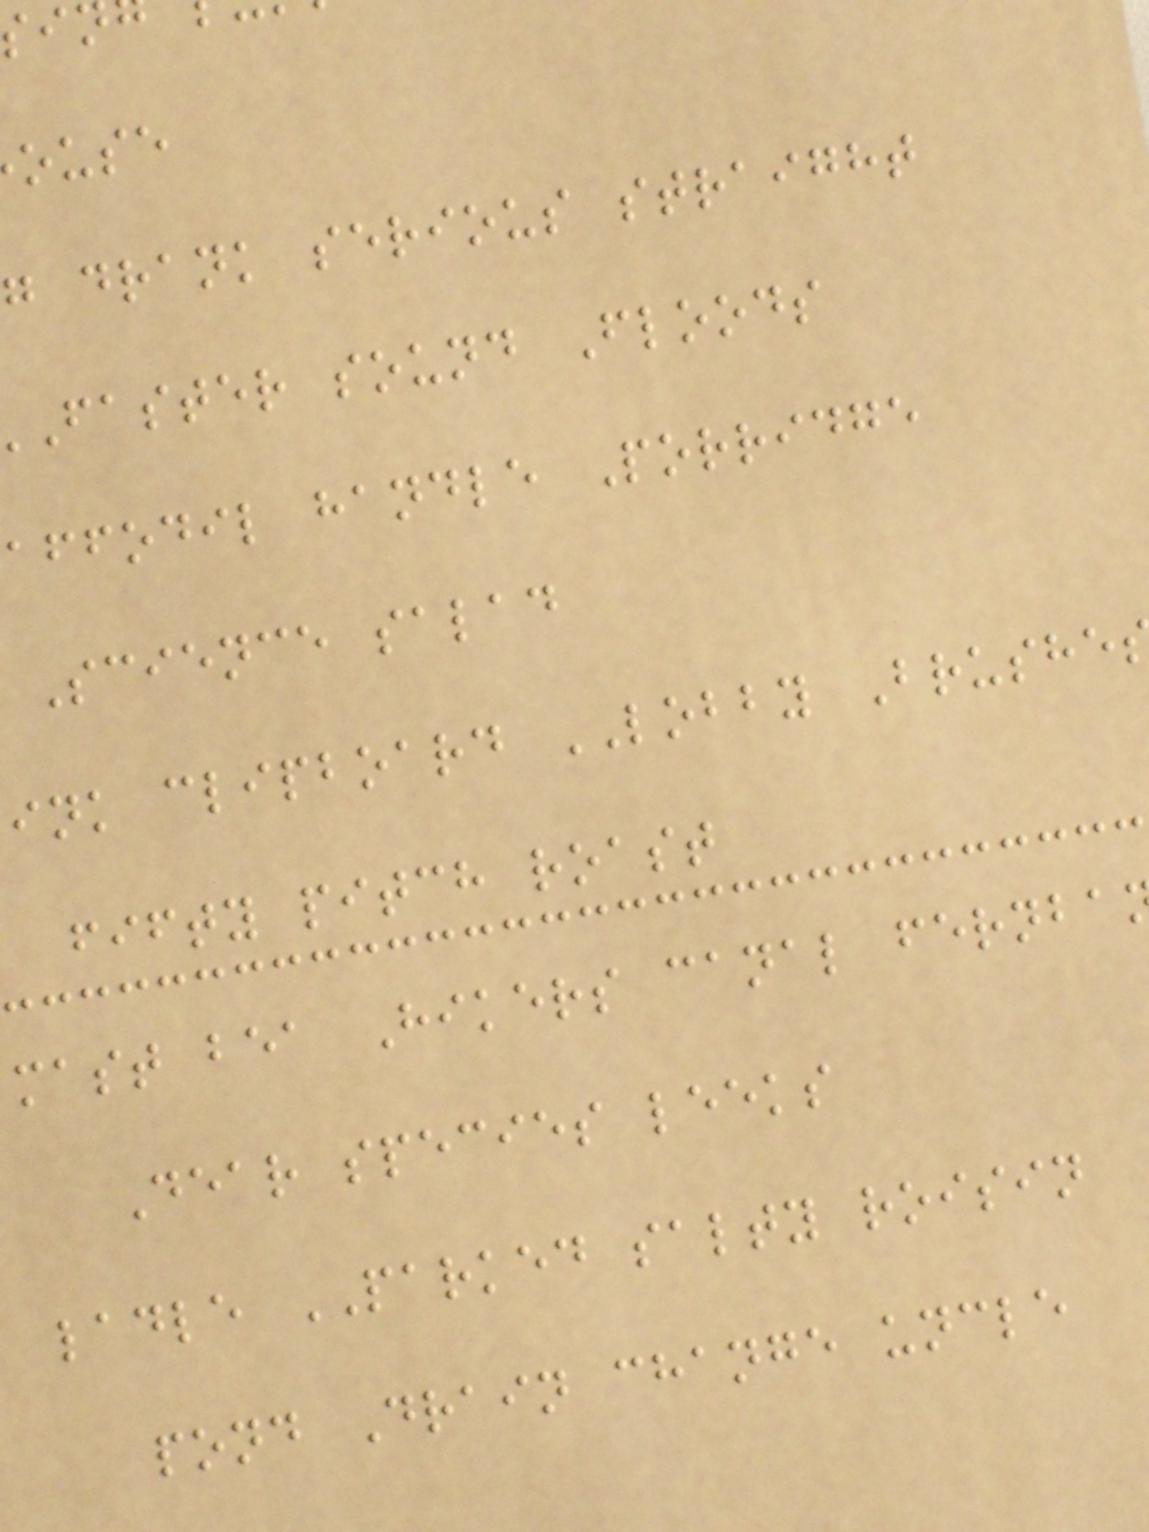ouse
g drank serious straight
faster sound Floods
affodil handle Porridge
Science salad
ink clipboard LOBBY Brushe
fifty pitch roast
mast bea Hikers canal fernba
Dear species leeks
ladle PARKED salty roisin
pond Drain change uncle
